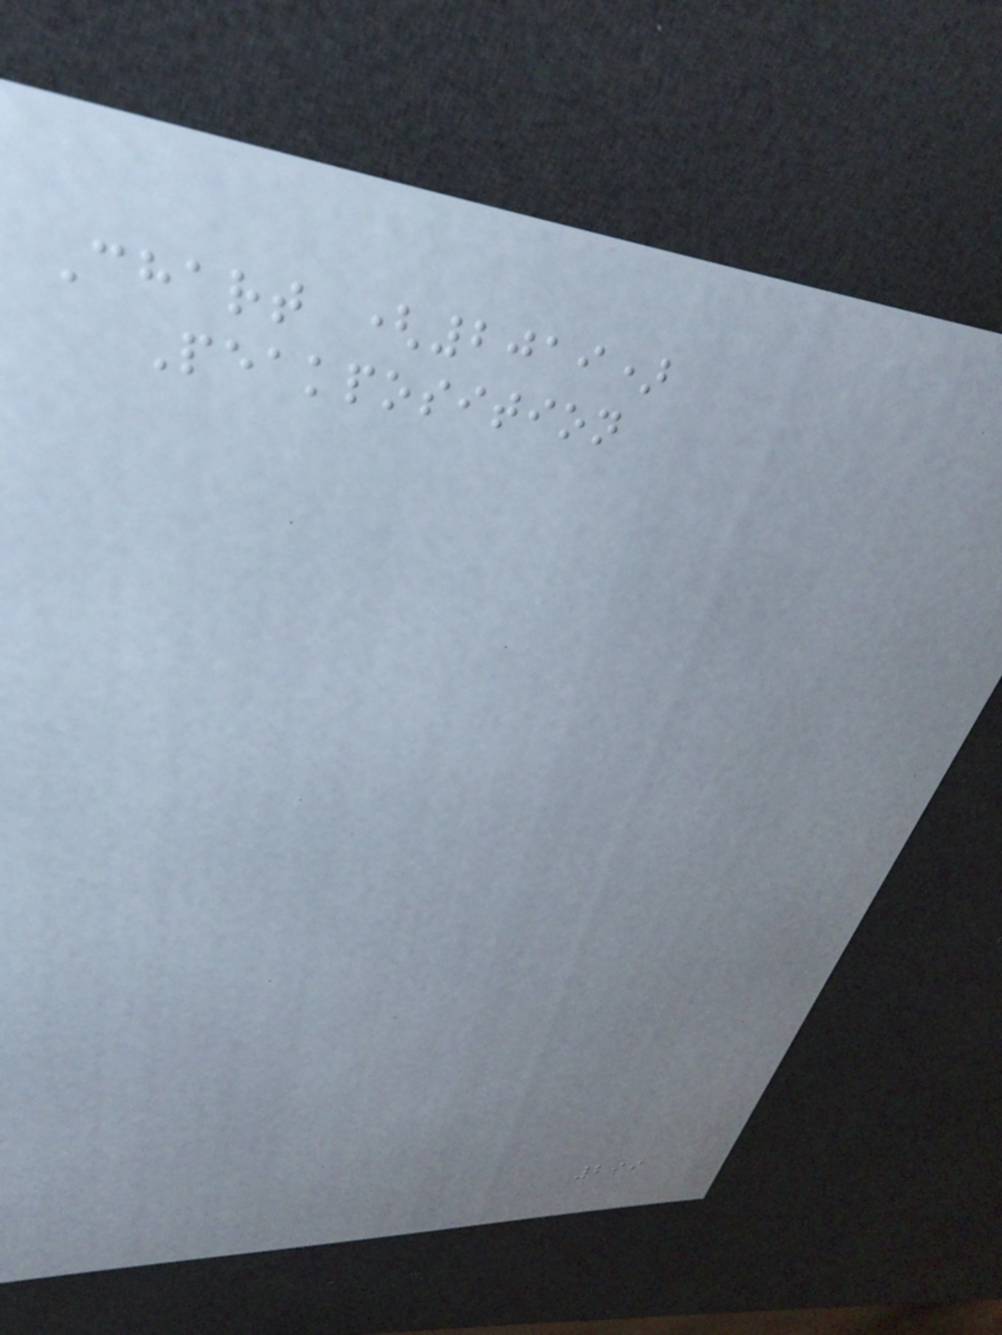Chart (2019)
Peakposition
299
